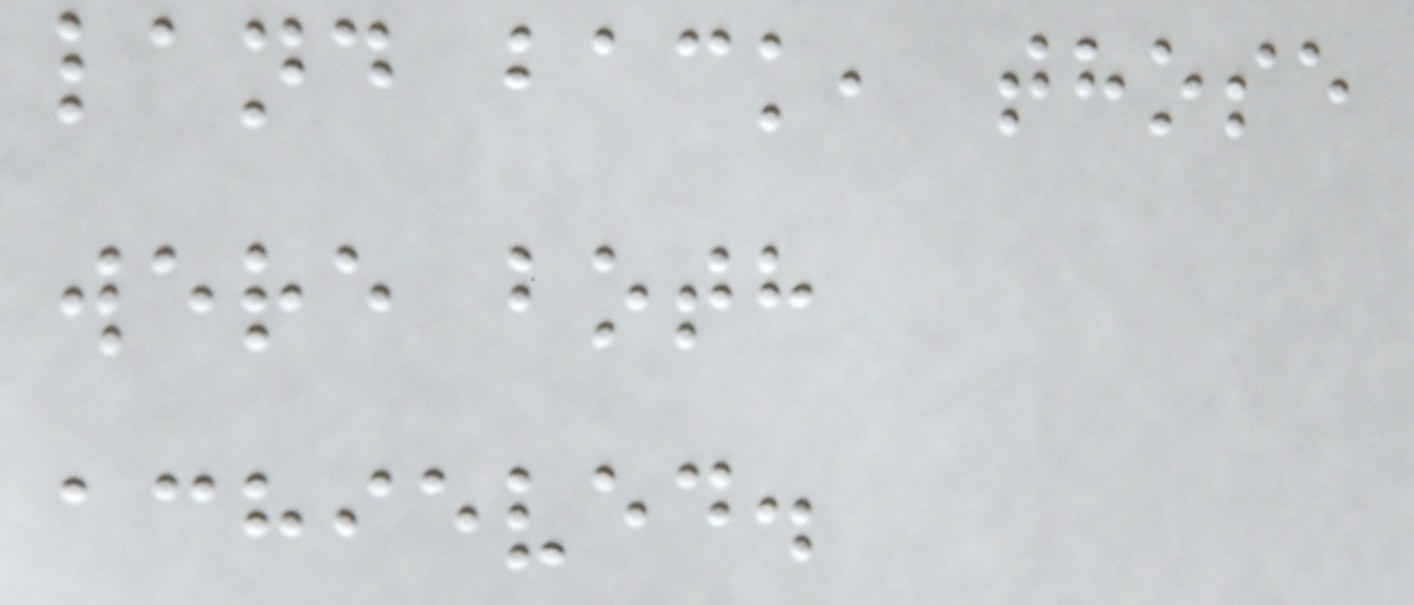land back, those
were both
achieved.
